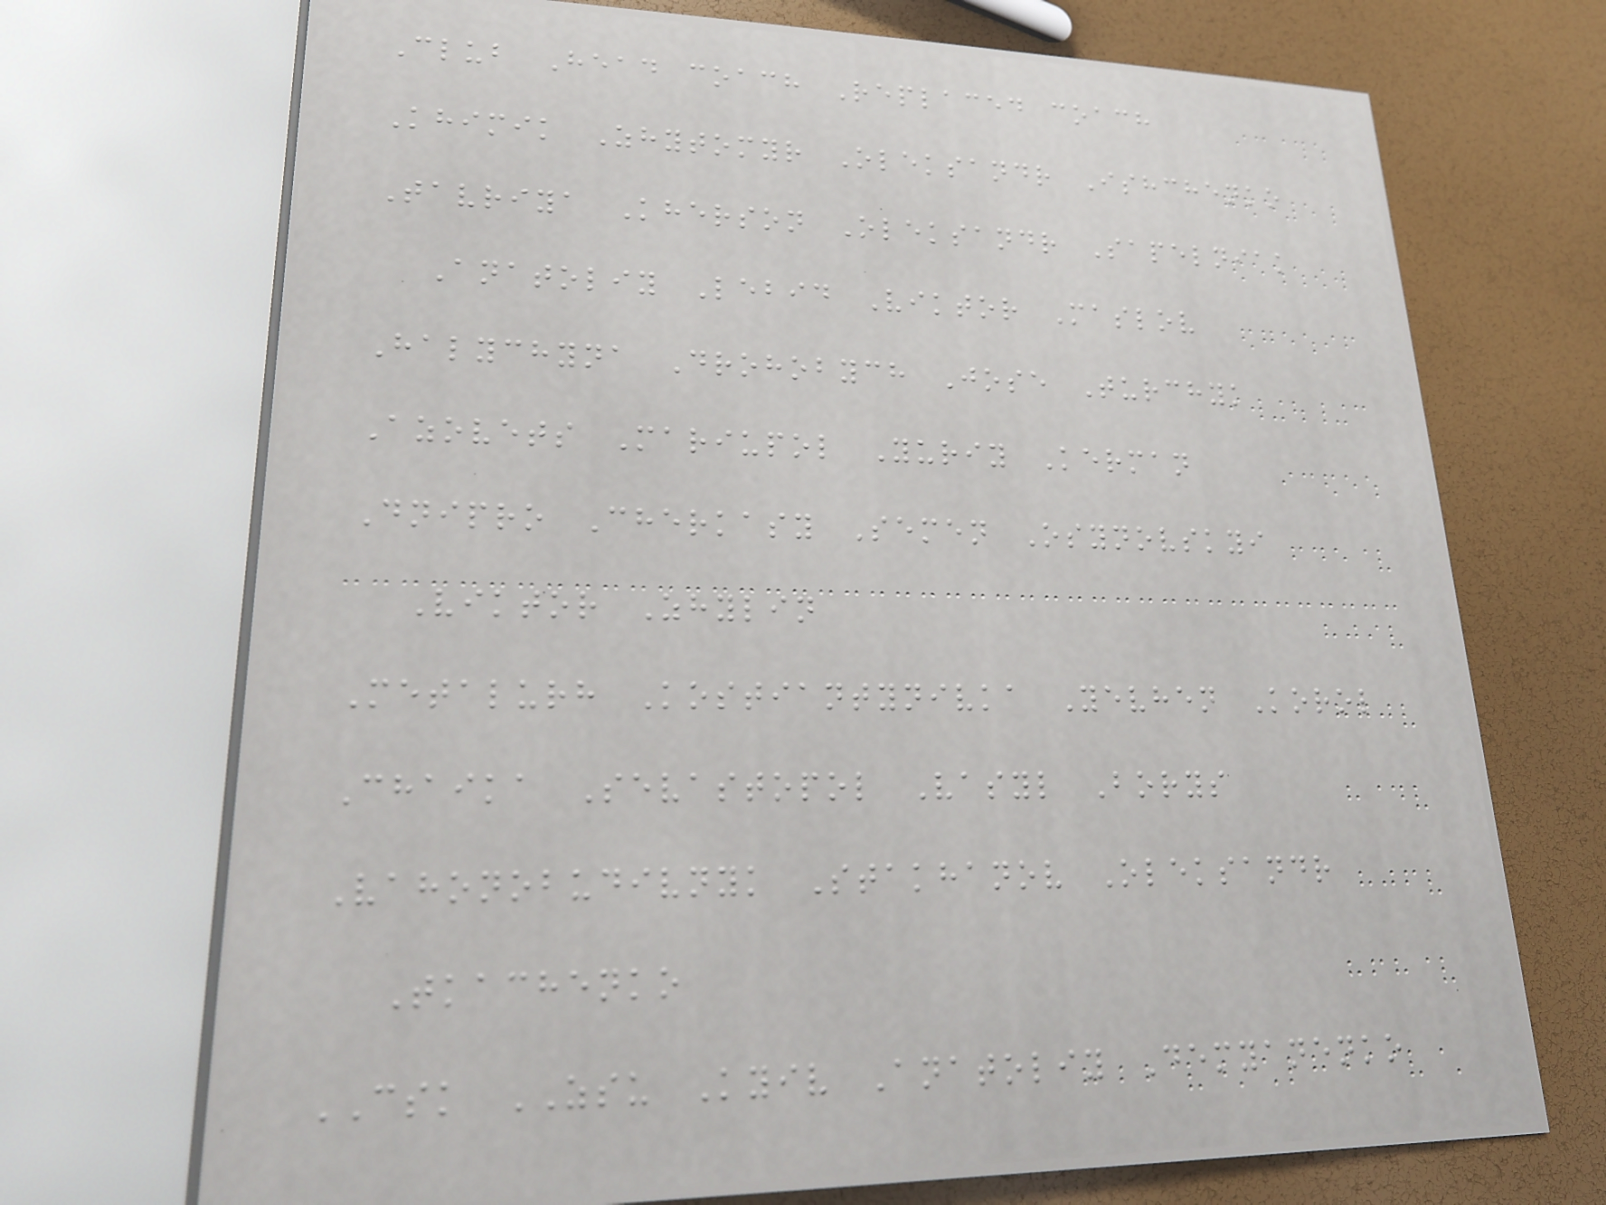Club Head coach Replaced coach
Khimik Zhytomyr Oleksandr Ishchenko
Tavriya Kherson Oleksandr Sapelniak
Anatoliy Lebid Viktor Maslov
Halychyna Drohobych Jose Turchyk
Azovets Mariupol Yuriy Kerman
Dnipro Cherkasy Semen Osynovskyi
Viktor Zhylin
Metalurh Kostiantynivka Yevhen Korol
Chaika Sevastopol Vasyl Borys
Vahonobudivnyk Stakhanov Oleksandr
Tkachenko
CSK ZSU Kyiv Anatoliy Demyanenko
